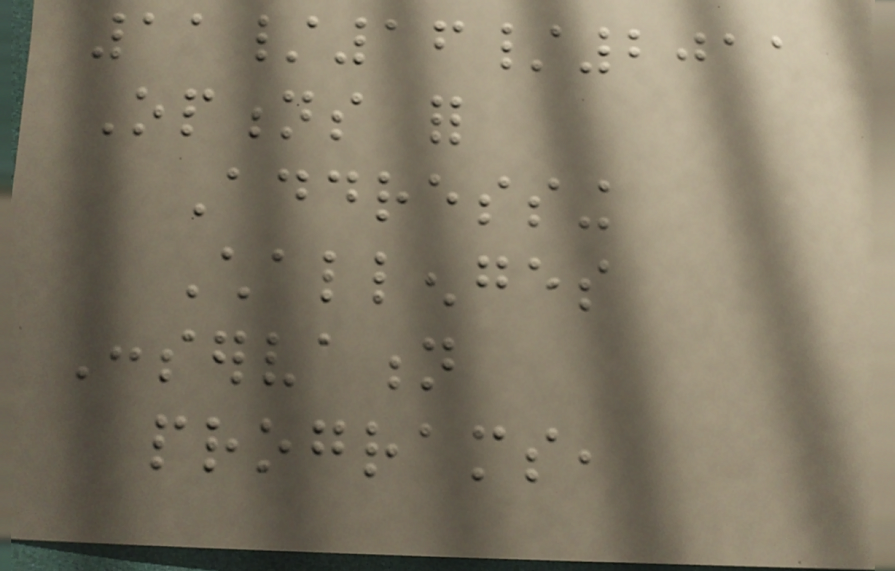11/16/2011
Options for
Addressing
Challenges
Conservation
programs,
